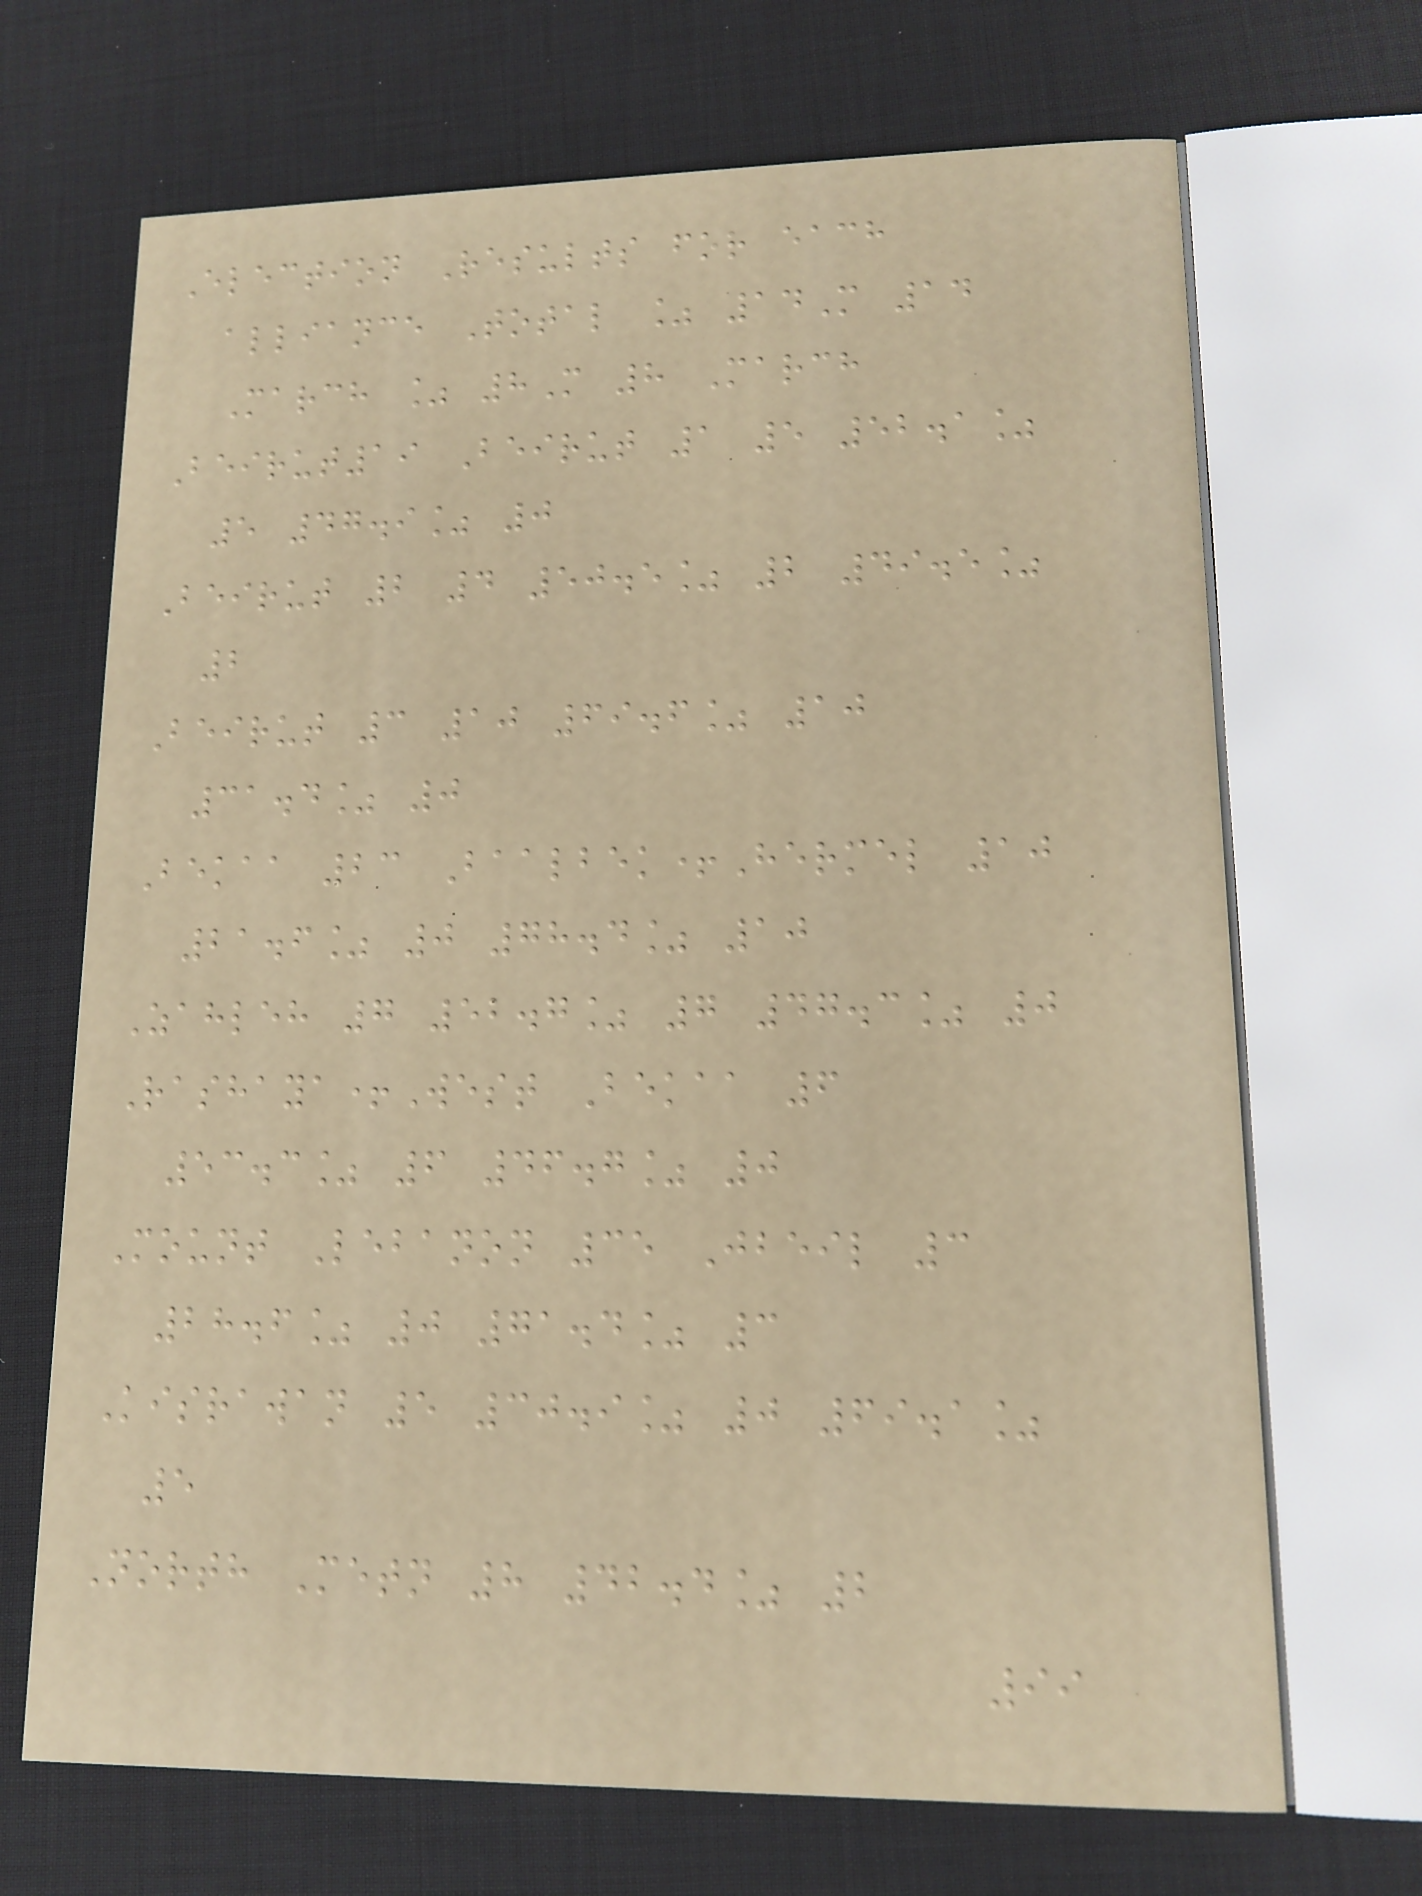Election Results for each
alliance Total % 14M 14
March % 8M 8 March
Beirut19 Beirut 1 5 52.1%
5 47.9% 0
Beirut 2 4 50.5% 2 49.5%
2
Beirut 3 10 69.6% 10
31.4% 0
Bekaa 23 Baalbek+Hermel 10
21.6% 0 78.4% 10
Zahleh 7 52.7% 7 47.3% 0
Rashaya+West Bekaa 6
53.3% 6 46.7% 0
Mount Lebanon 35 Jbeil 3
28.6% 0 71.4% 3
Kisrawan 5 30.9% 0 69.1%
5
North Metn 8 42.4% 2
99
